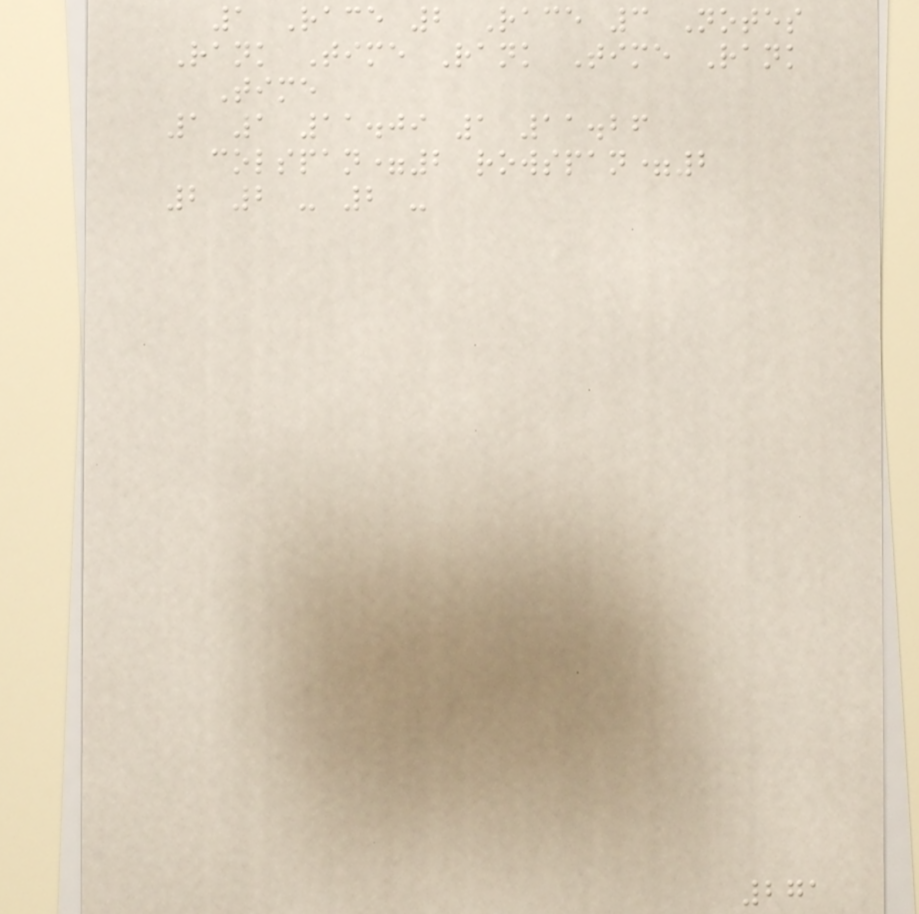1 Race 2 Race 3 Notes
Rank Time Rank Time Rank
Time
1 1 11.09 1 11.26
colspan=2 rowspan=2
2 2 - 2 -
271
